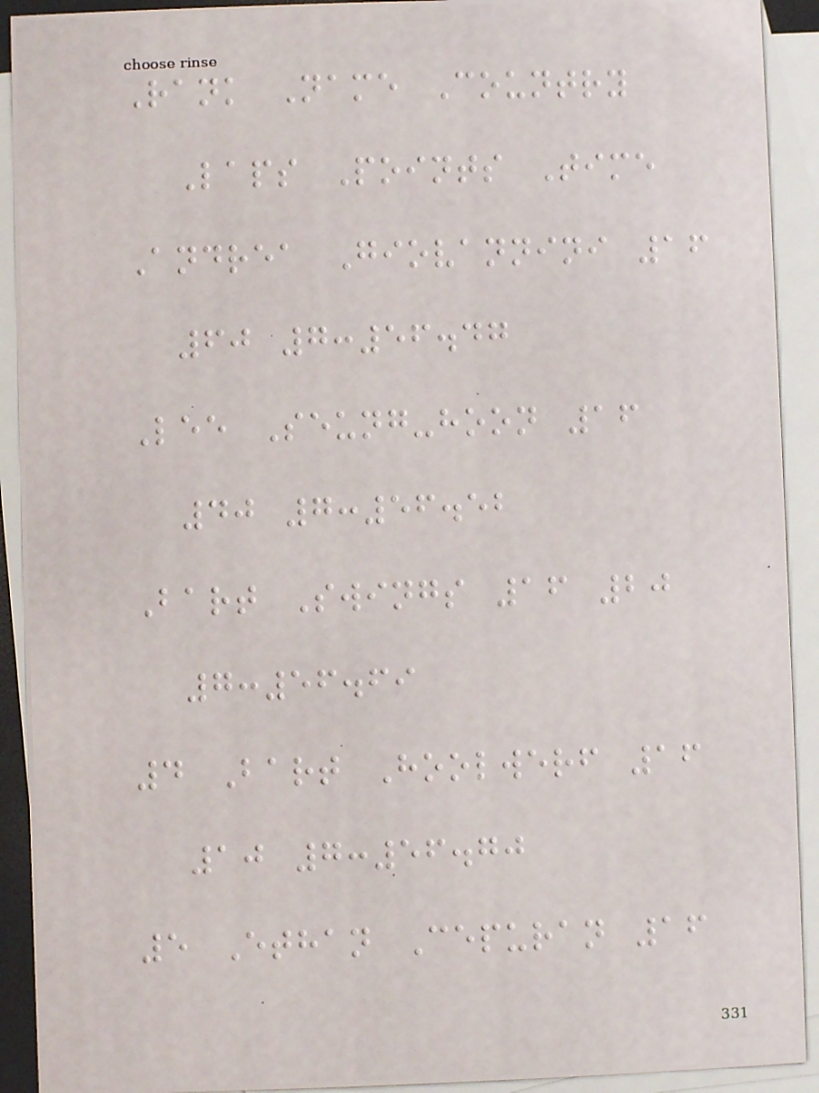Rank Name Country
Laps Points Time
Andrea Giovannini 16
60 7:56.47
Lee Seung-hoon 16
40 7:56.52
Bart Swings 16 20
7:56.69
4 Bart Hoolwerf 16
10 7:56.70
5 Ethan Cepuran 16
